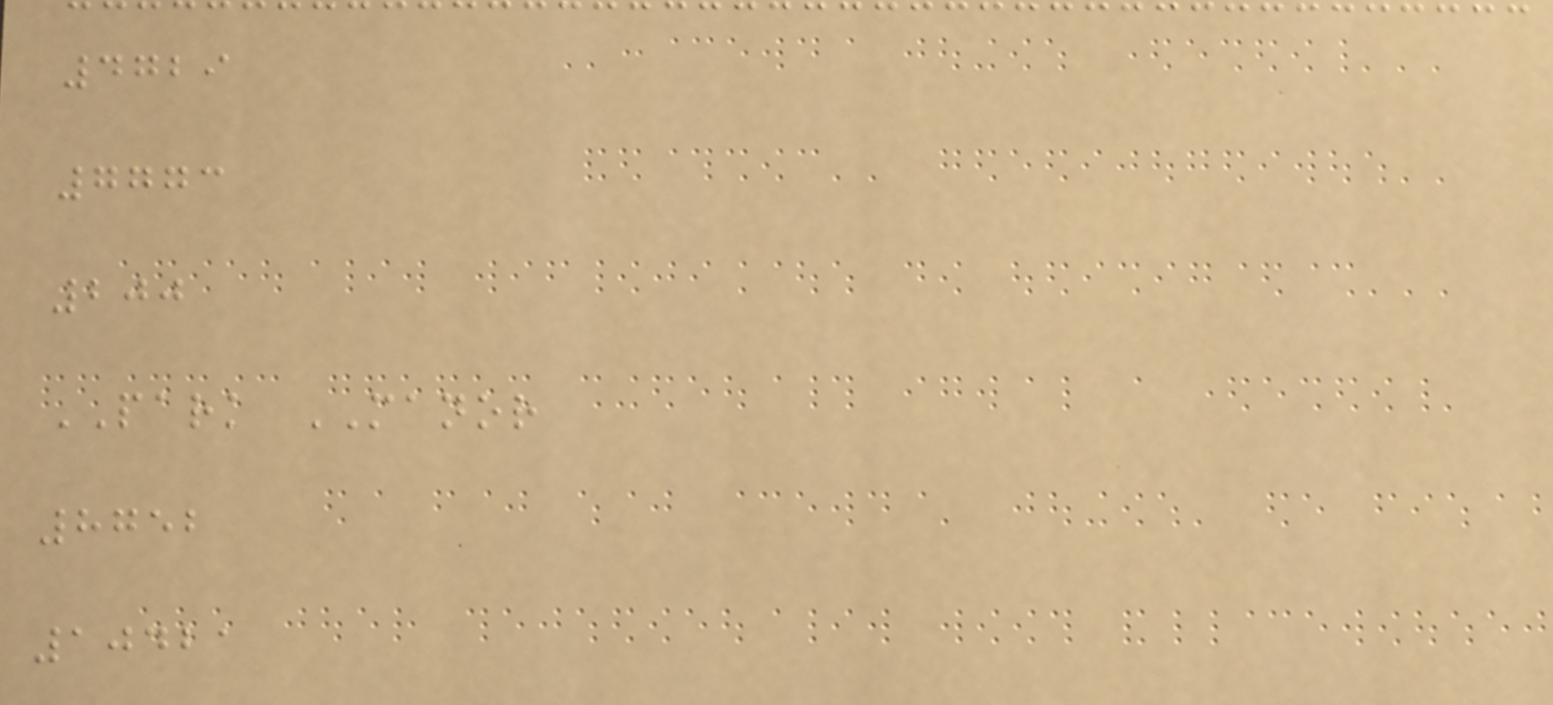4729
7773
200
PARK MANOR
8752
10421
